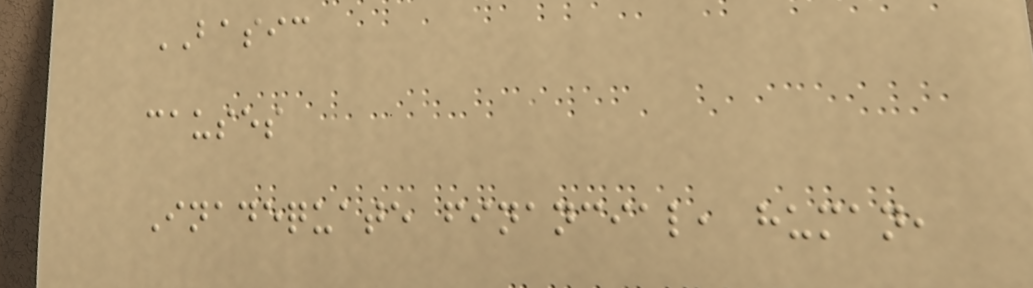BASIC
causes
Inadequate financial, human,
